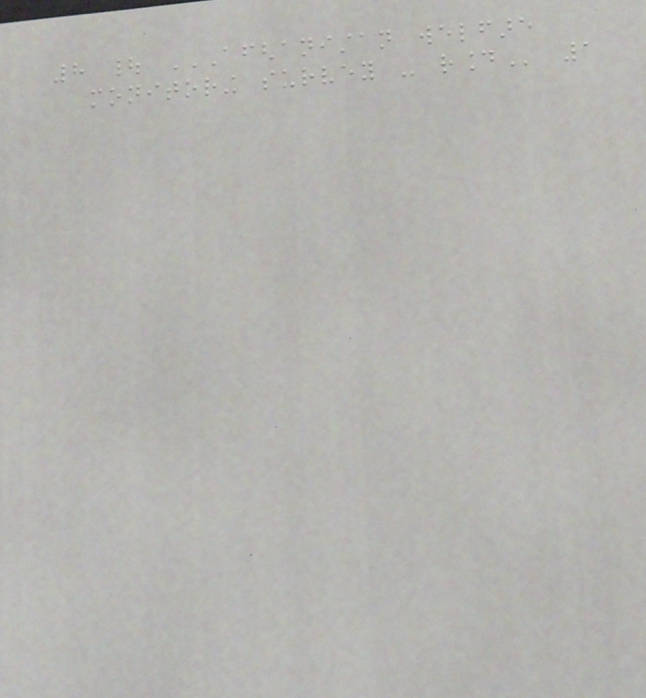8 | AFGHANISTAN WELFARE
MONITORING SURVEY - ROUND 1
